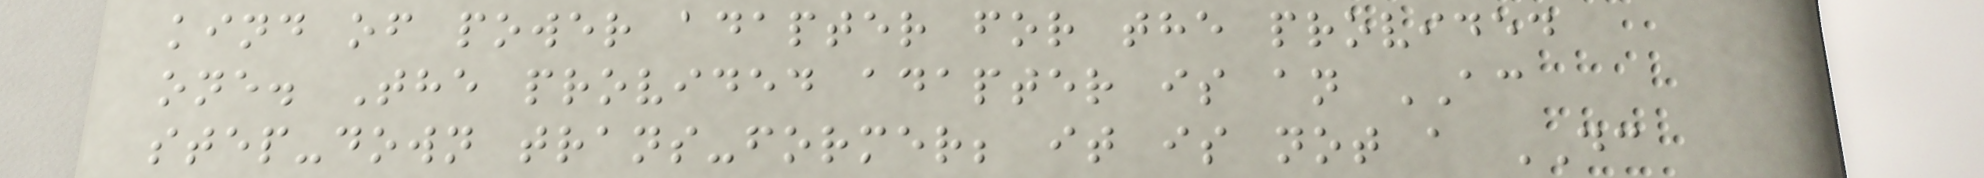kind of power adapter for the provided
one. The provided adapter is an AC
step-down trans-former; it is not a DC
